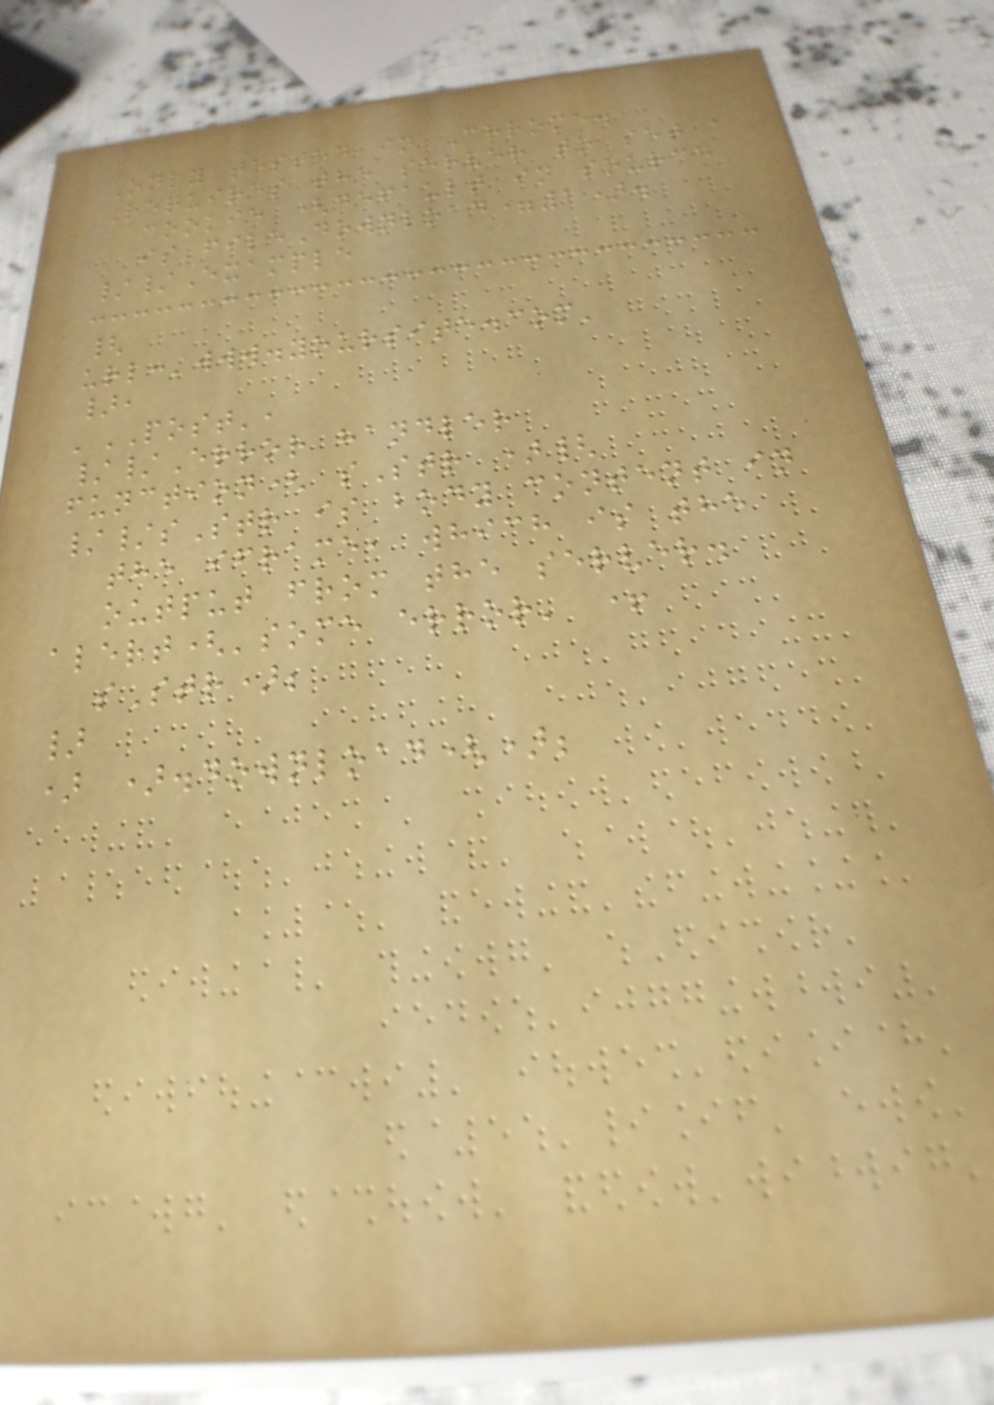Only tested in Chrome.
Requires the server to set a
cookie (default in source
is fileDownload=1).
//Example
{
url:'www.yoursite.com'
},
'POST',
//Error handler
function( sStr ){
//sStr is body content in
the iframe, which is the
output from the server.
alert('some error' +
sStr);
}
) ).download();
